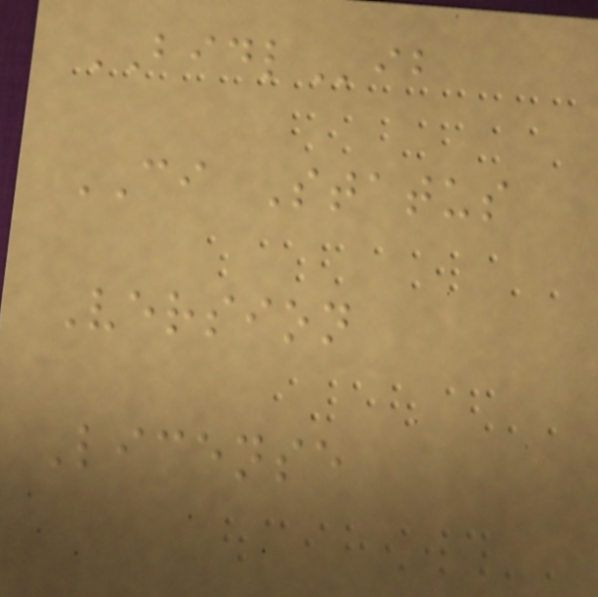BIDLib
CI Status
Version
License
